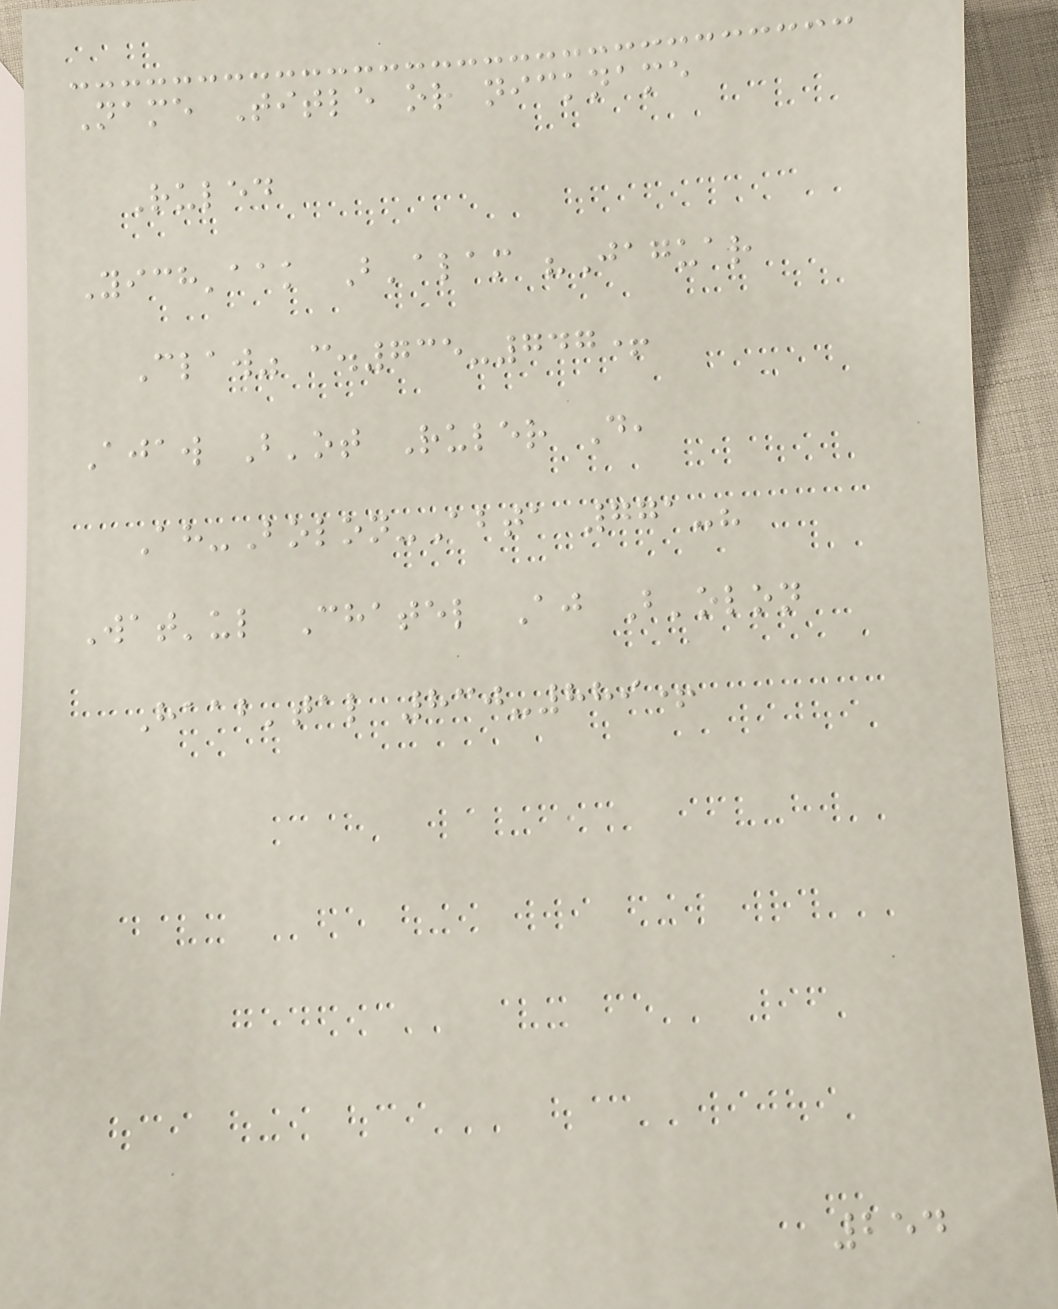Name Title or nickname
Ruled
Yich'aak B'alam "Jaguar
Claw" c.735-747+
Ajaw B'ot Ruler D,
Ah-Bolon-Abta 771-?
Wat'ul Chatel Aj B'olon
Haab'tal 830-889+
254
